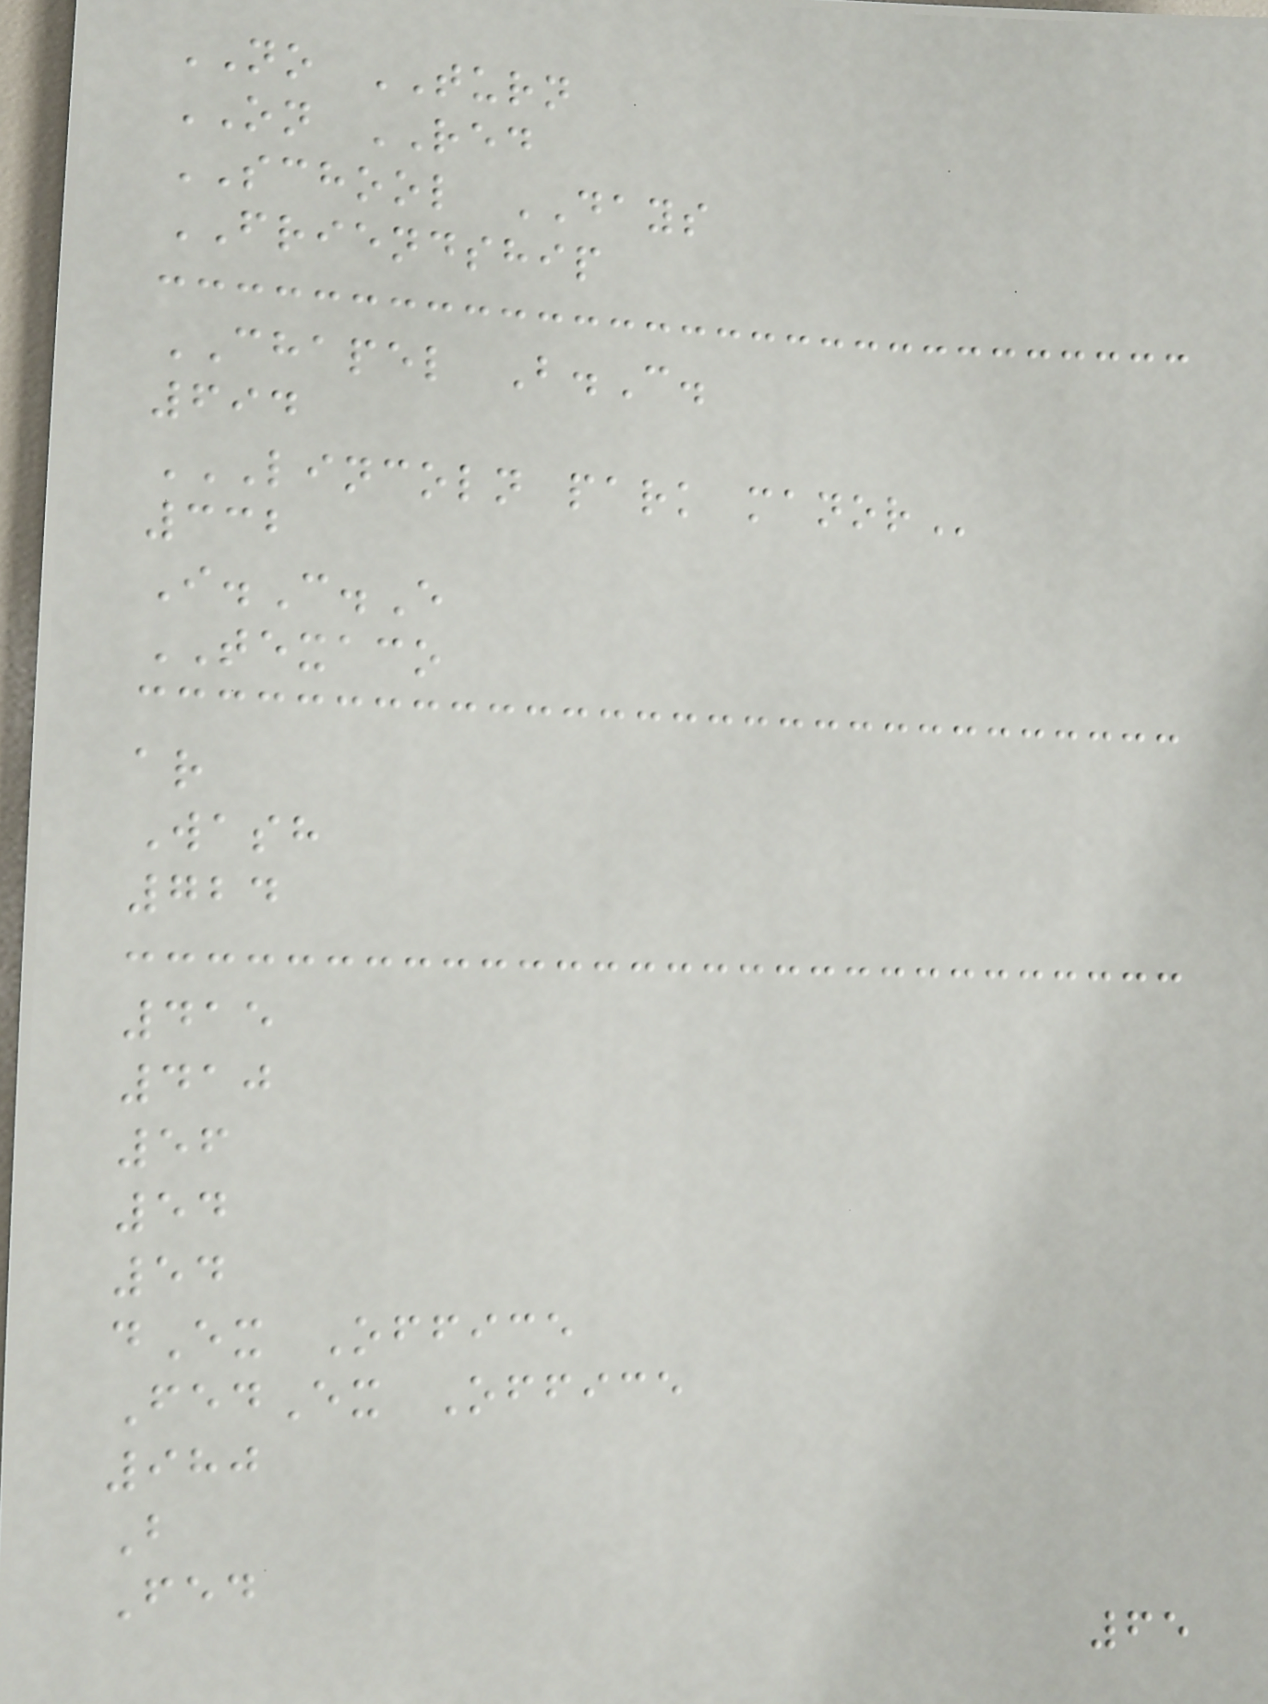NO TURN
ON RED
SCHOOL DAYS
FRIENDSHIP
CHAPEL B.C.
694
LINCOLN PARK MANOR
332
I.C.E
TEXACO
ar
Wash
724
415
410
56
54
54
dEx Office
FedEx Office
980
B
Fed
65
